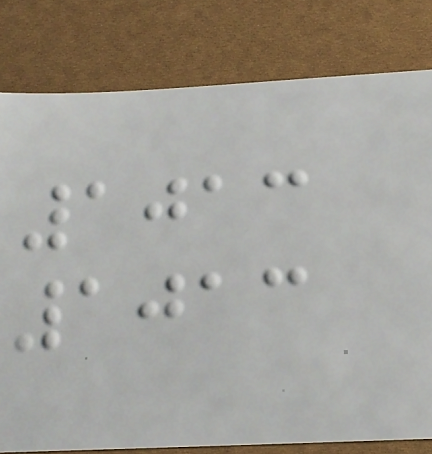1013
1013
